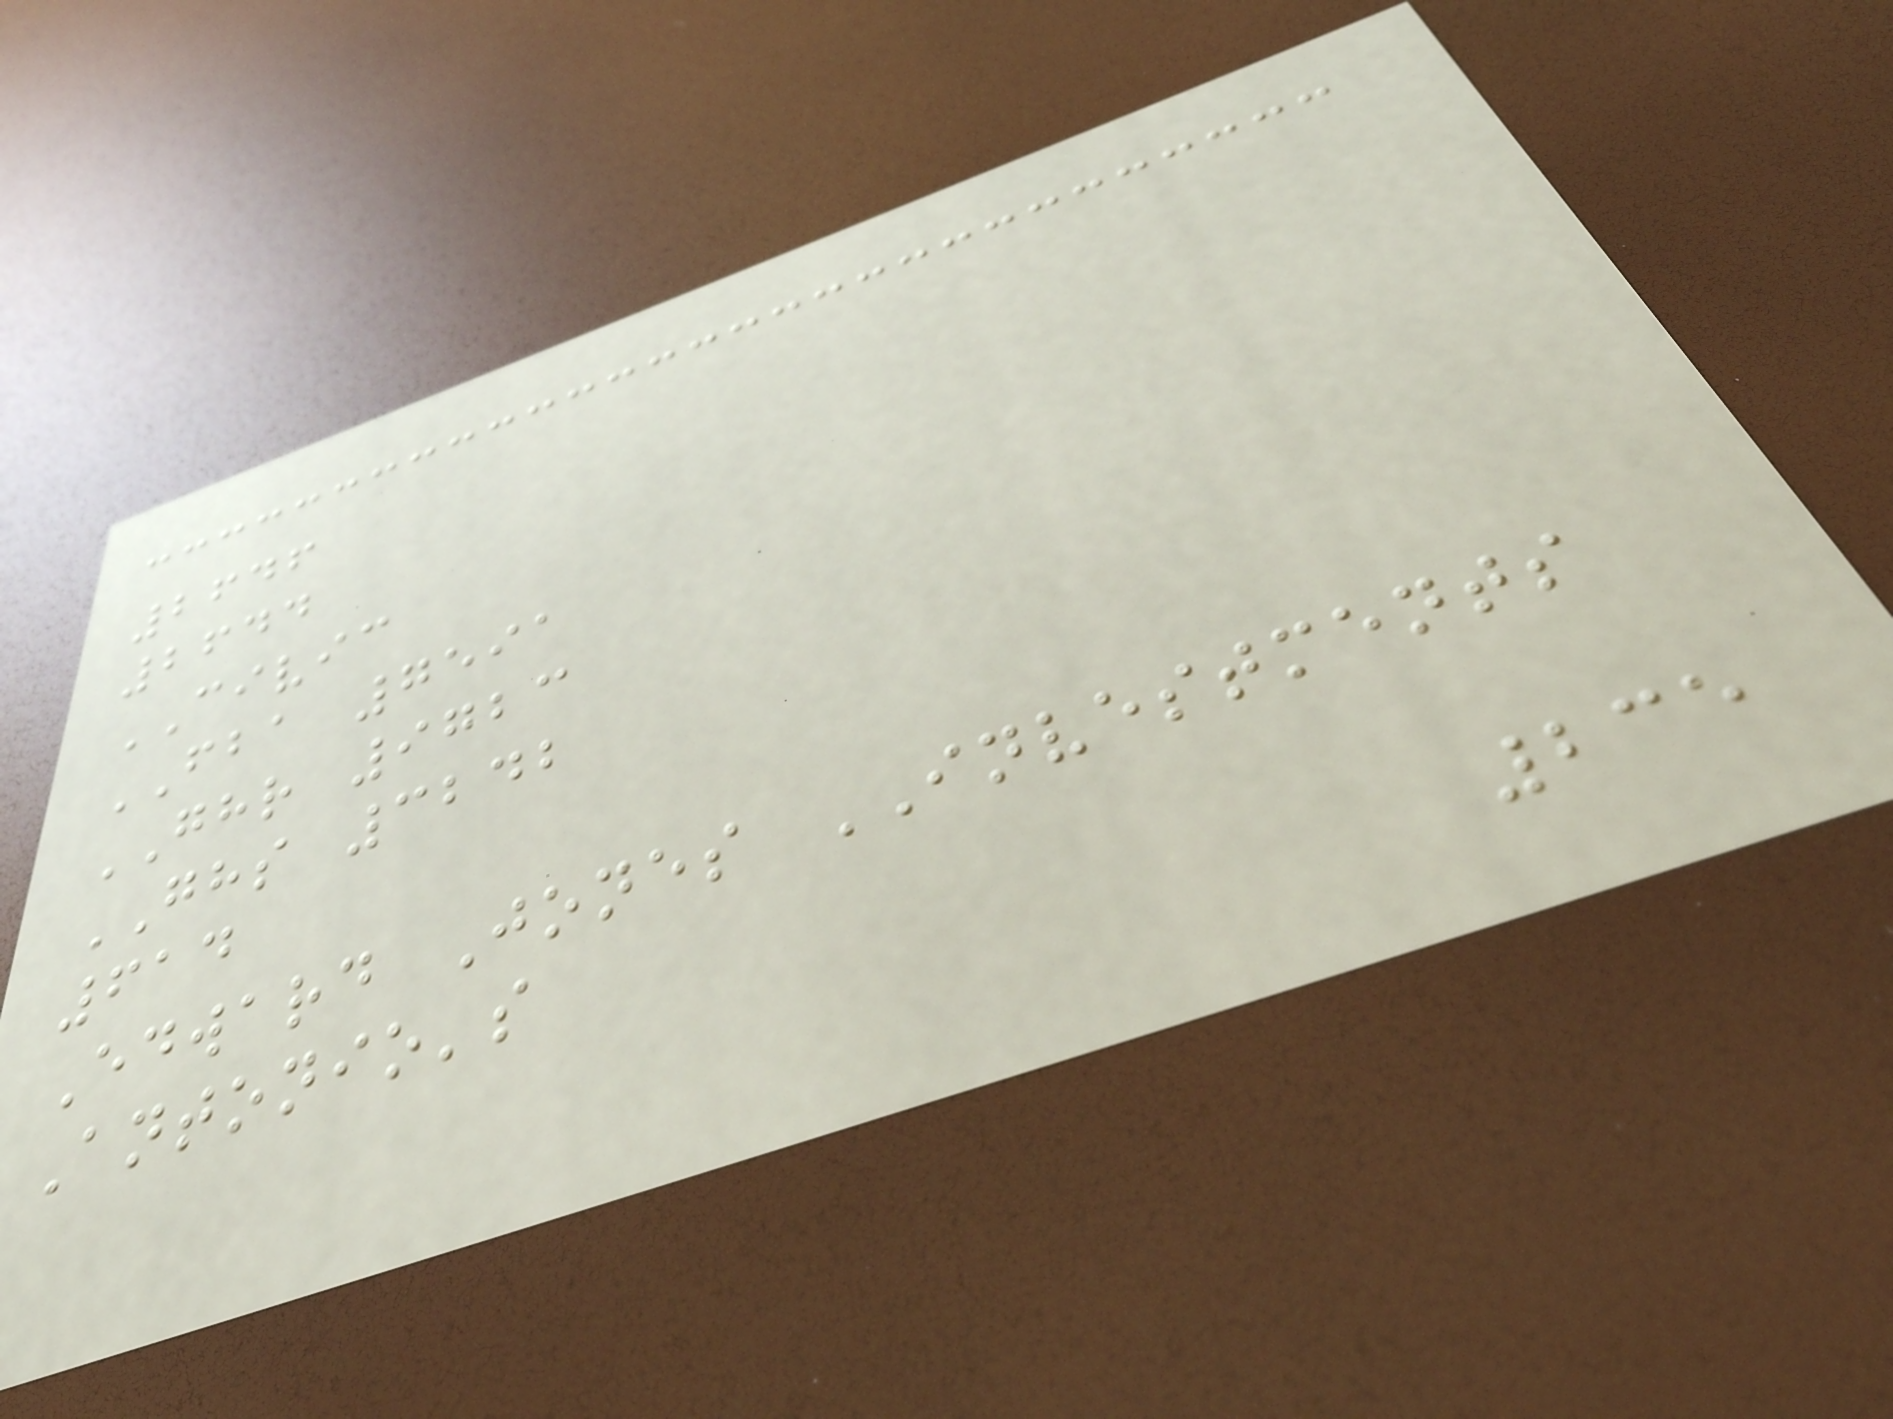2646
2644
CIVIC
FBA 7591
GHR 9723
GHS 3242
614
Edward Jones INVESTMENTS
Antonio's
235
